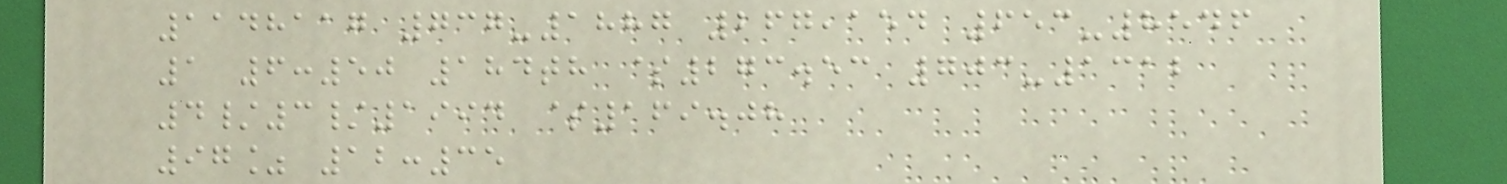1148117 737-1887 267,154 653-8546
1 6:50 184th $273.53 703-1312
4/3/1994 $169.08
97% 12:35
